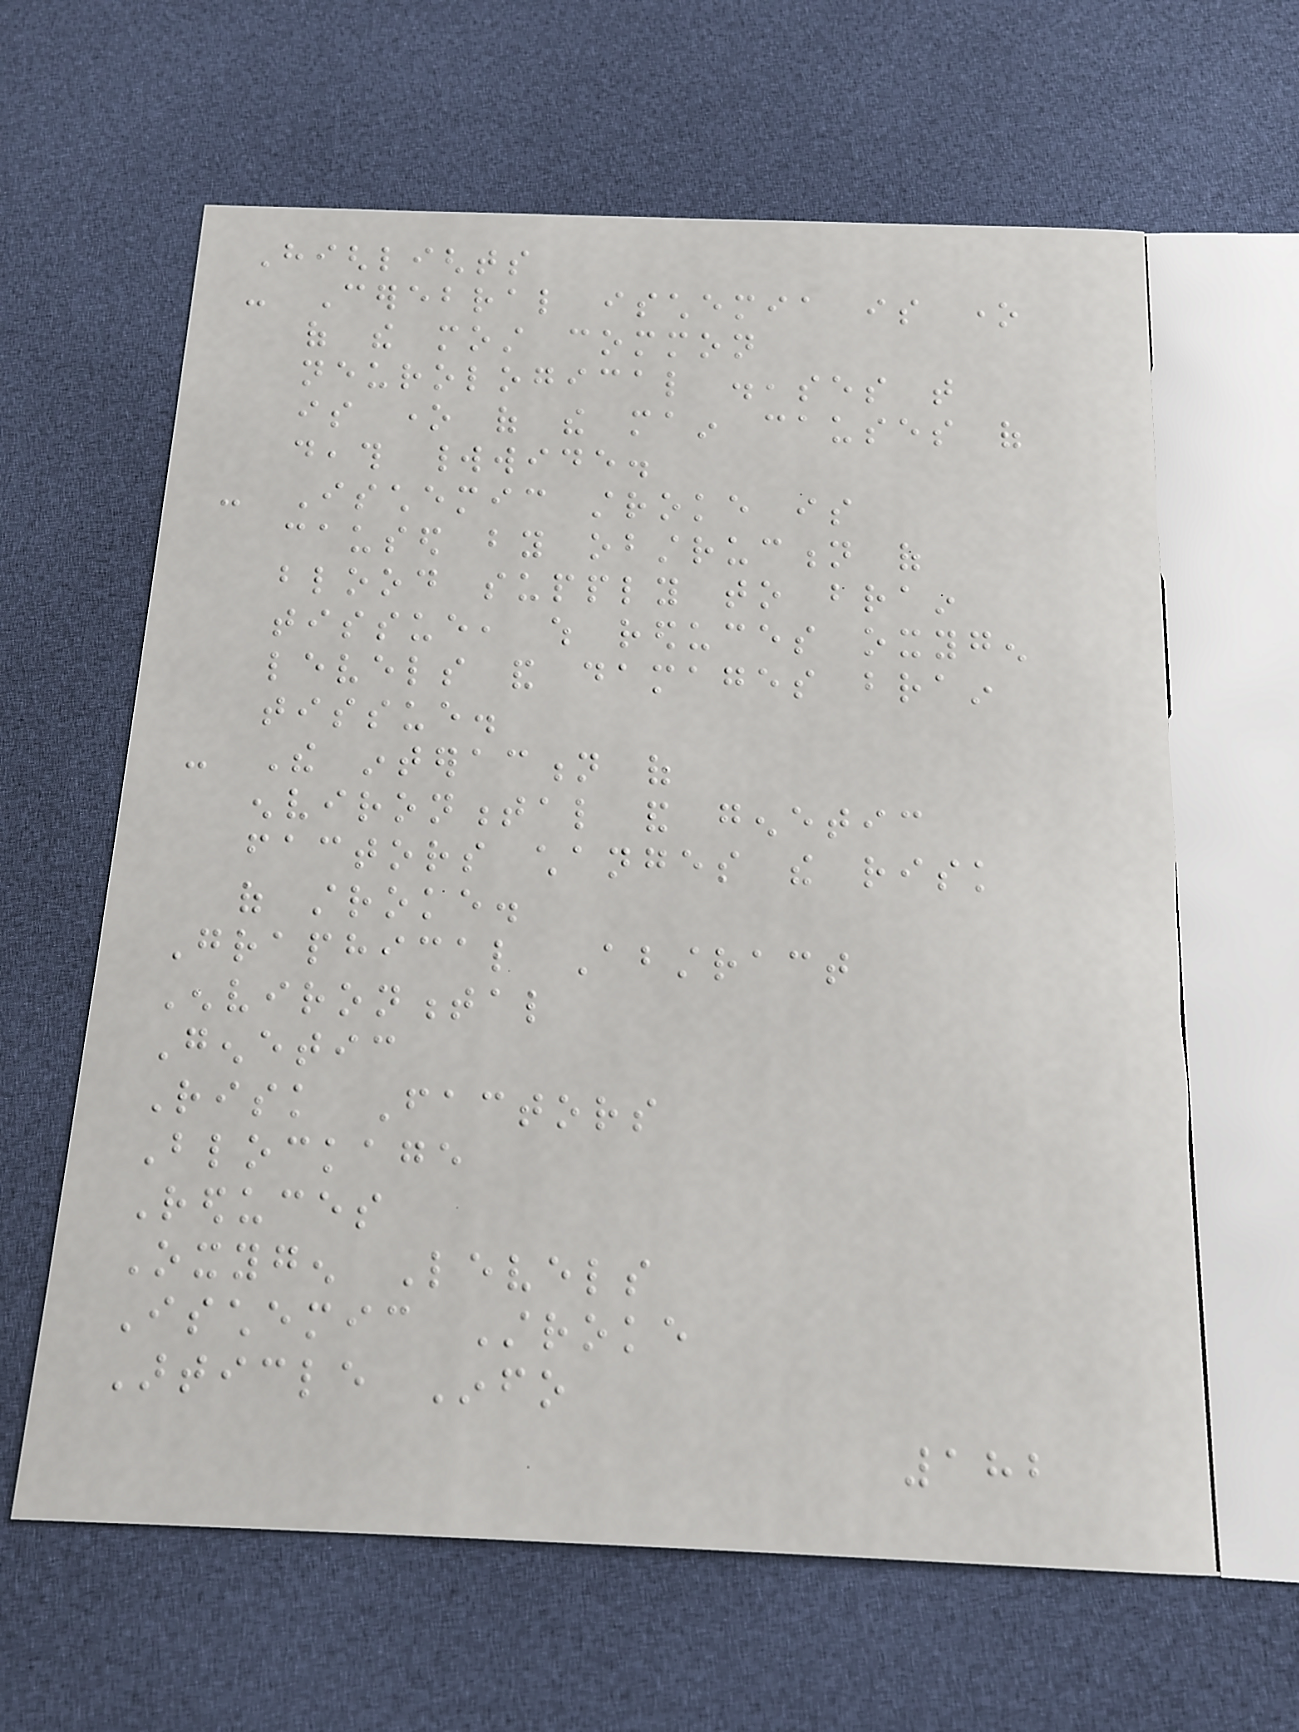Highlights
- Cerebral ischemia is one
of the most common
neurological diseases that
is one of the main causes of
death worldwide.
- Ischemic stroke is
caused by obstruction of
blood supply to brain
tissue, which reduces oxygen
levels and damages brain
tissue.
- The interaction of
environmental and genetic
factors changes the risk
of stroke.
Graphical Abstract
Environmental
Genetic
Risk Factors
Blockage
Reduces
Oxygen Levels
Ischemic Stroke
Article Info
182
